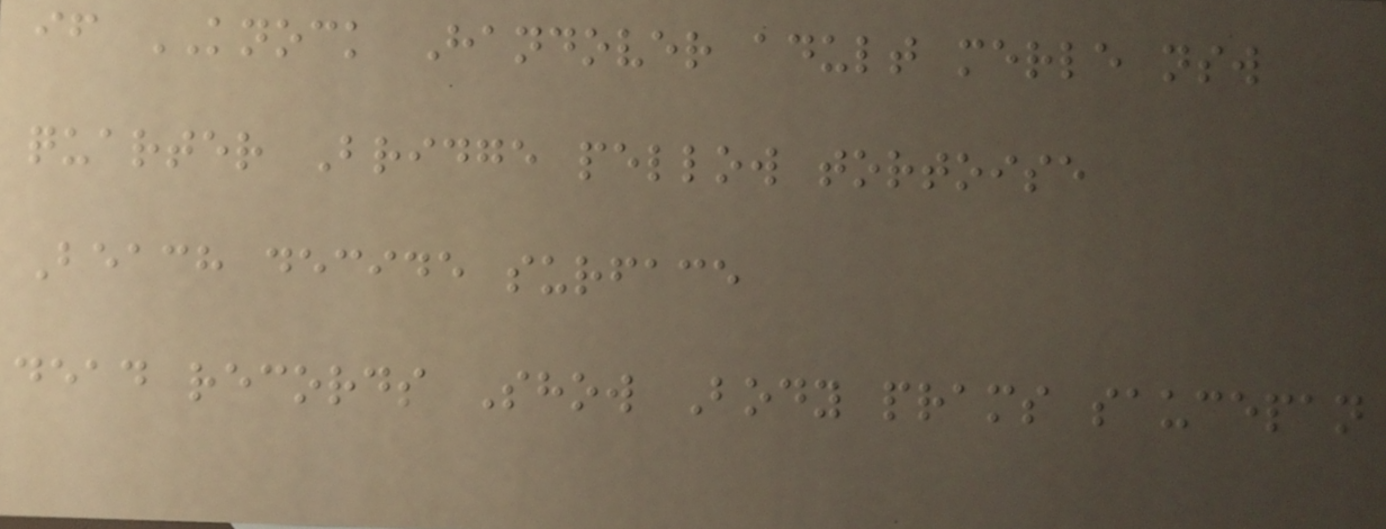if KNOCK Handover adult merle nsw
quarter Bridge pellow tortoise
Beach decide surface
dead records Show Body prams saucepan
